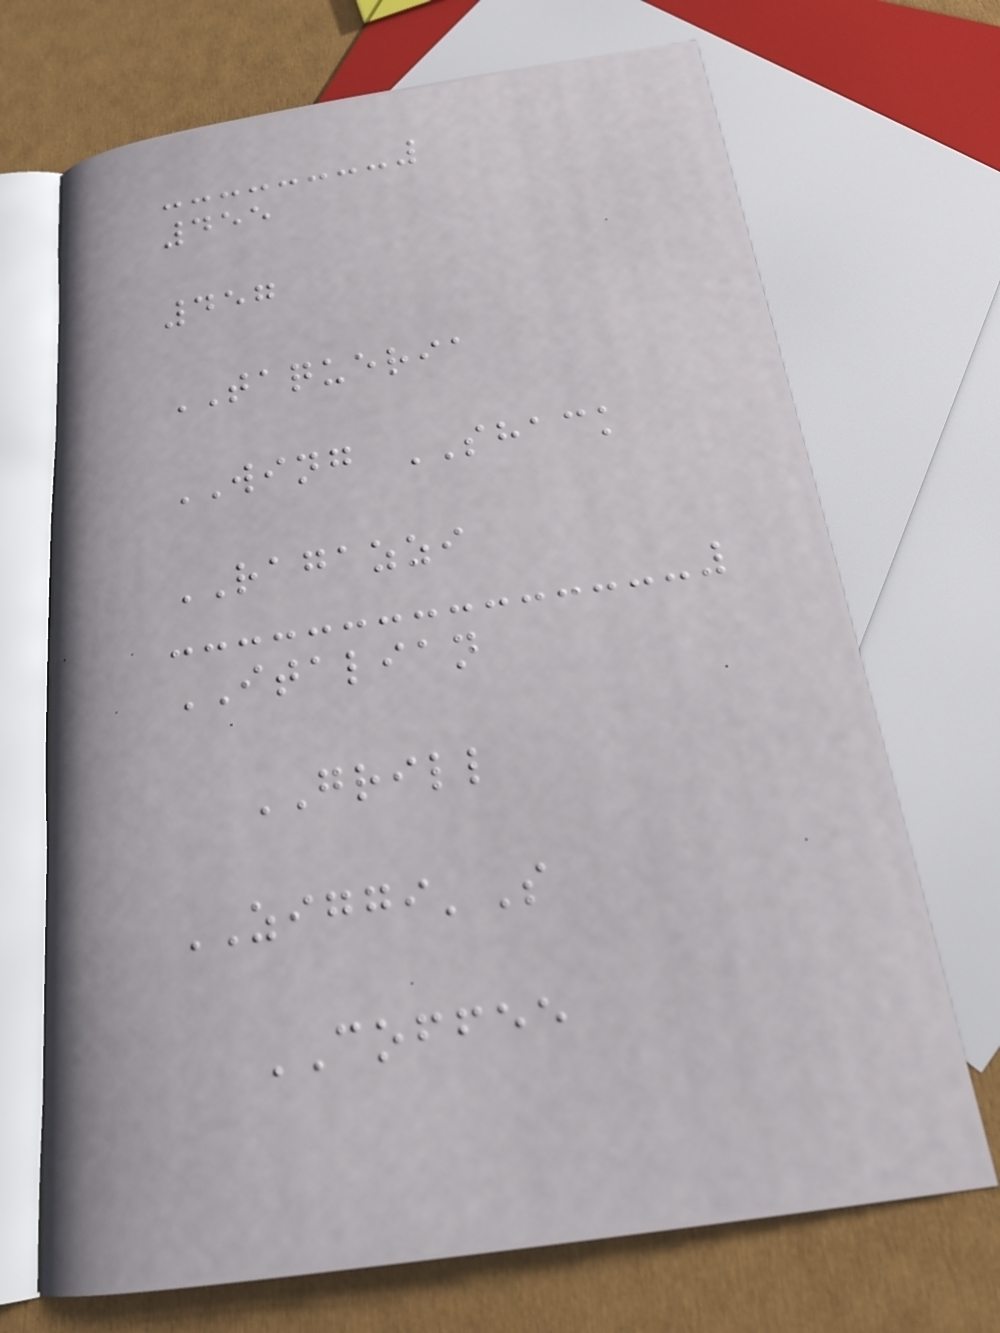455
457
TAQUERIA
WING SHACK
RAGAZZI
ITALIAN
GRILL
ZIGGI'S
COFFEE
